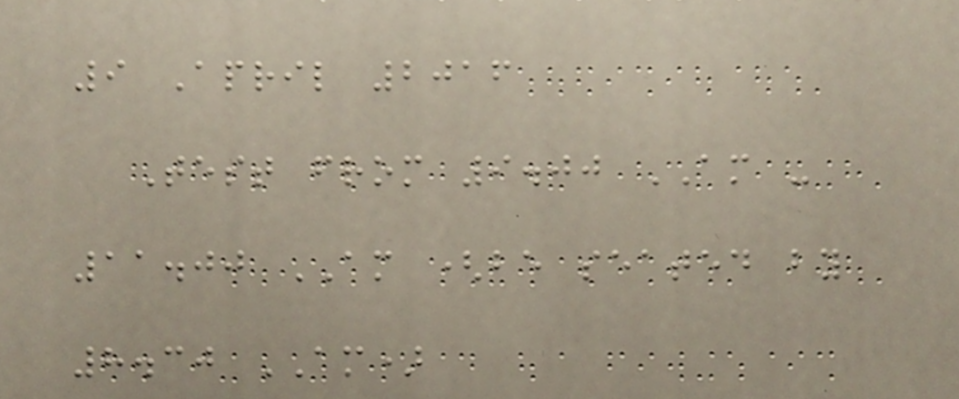9 April 2016
Test from 9.00 AM -
11.00 AM (be seated by
8.30 AM)
